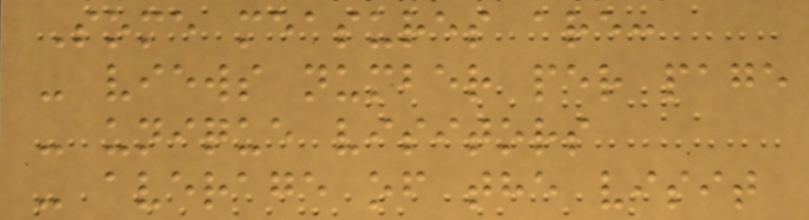Some measures are:
- views number per page
- unique visitors
- average of the visit
